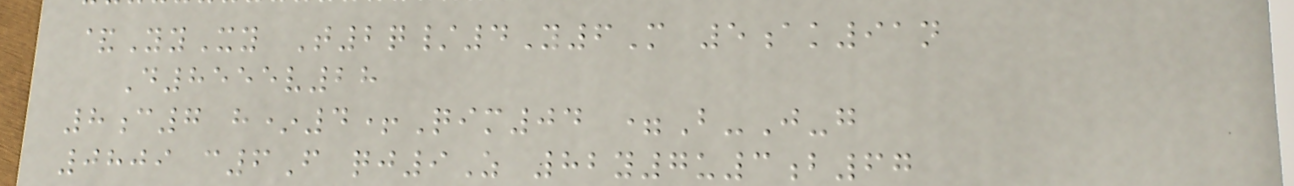&YyXy T2q/4Y6M 5ak91n
D8555v28
8c7 h*4+Qim04 =B-J-g
0809 c6F qj9Z 82y7u3b67
